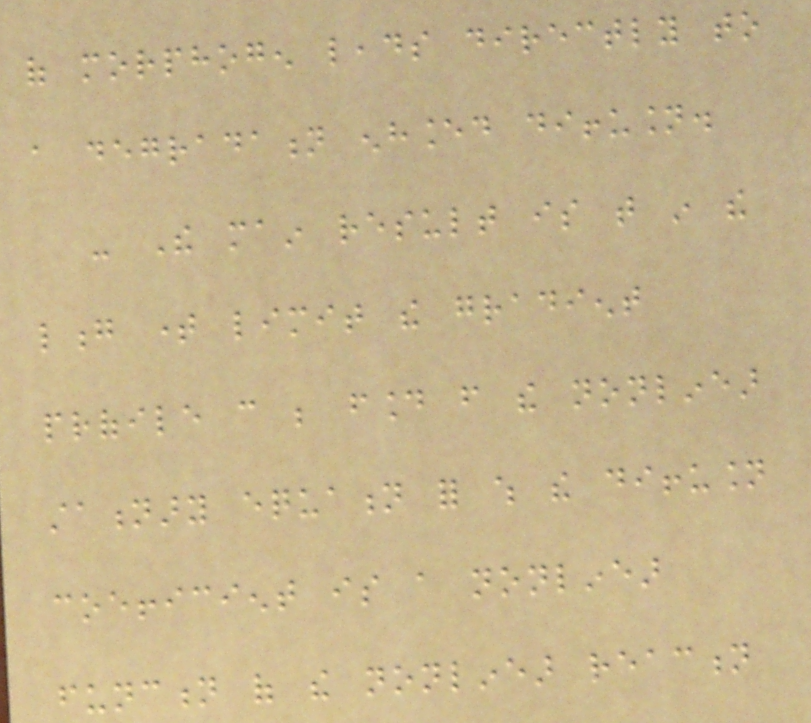of morphogen leads directly to
a degradation enhanced diffusion.
- The main result is that in the
long time limit the gradient
profile can be found from the nonlinear
stationary equation for which the diffusion
coefficient is a nonlinear
function of the nonlinear reaction
